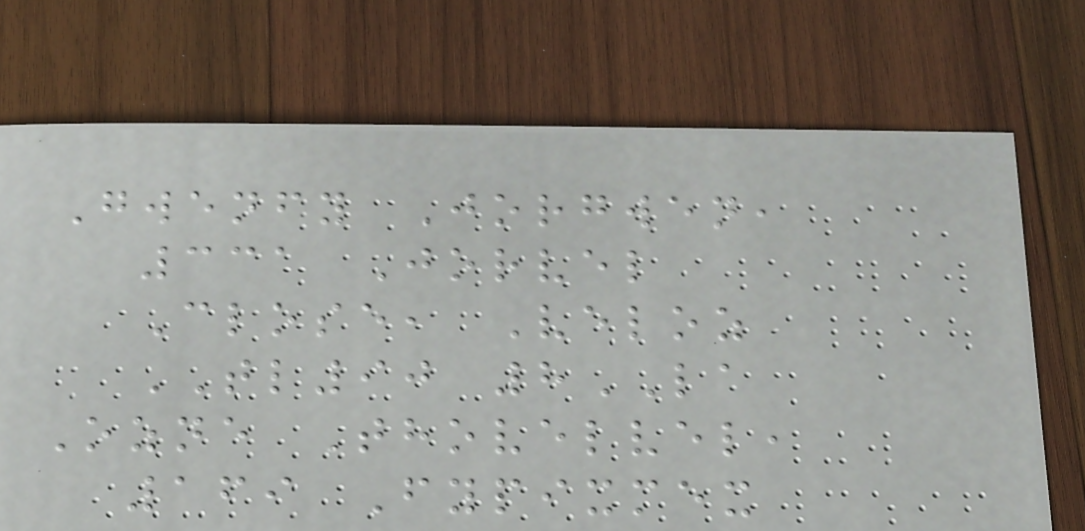Gwenfy Jorgwen,
331 Jorvel
Close, Veloz
TL90 8LA
Ozne Thovelvel,
169 Fypixmex
